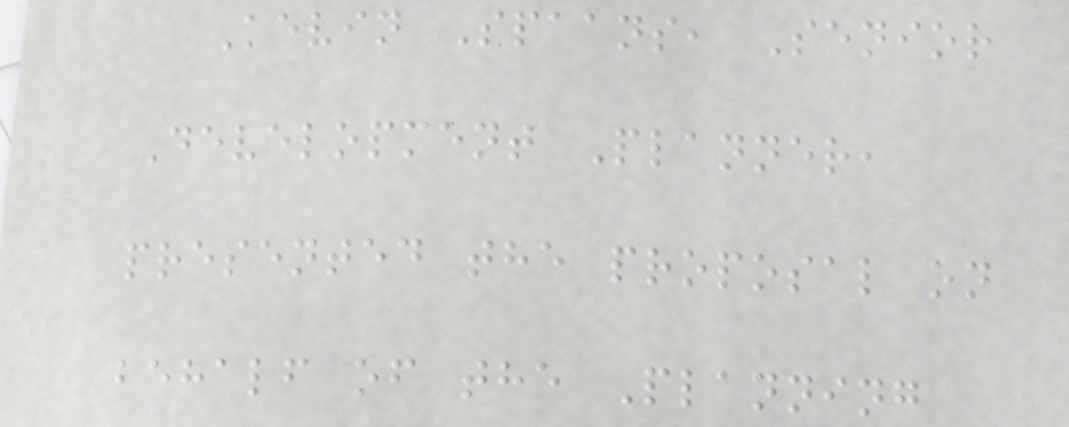Kevin Spaans, Senior
Development Planner,
presented the proposal on
behalf of the Planning
